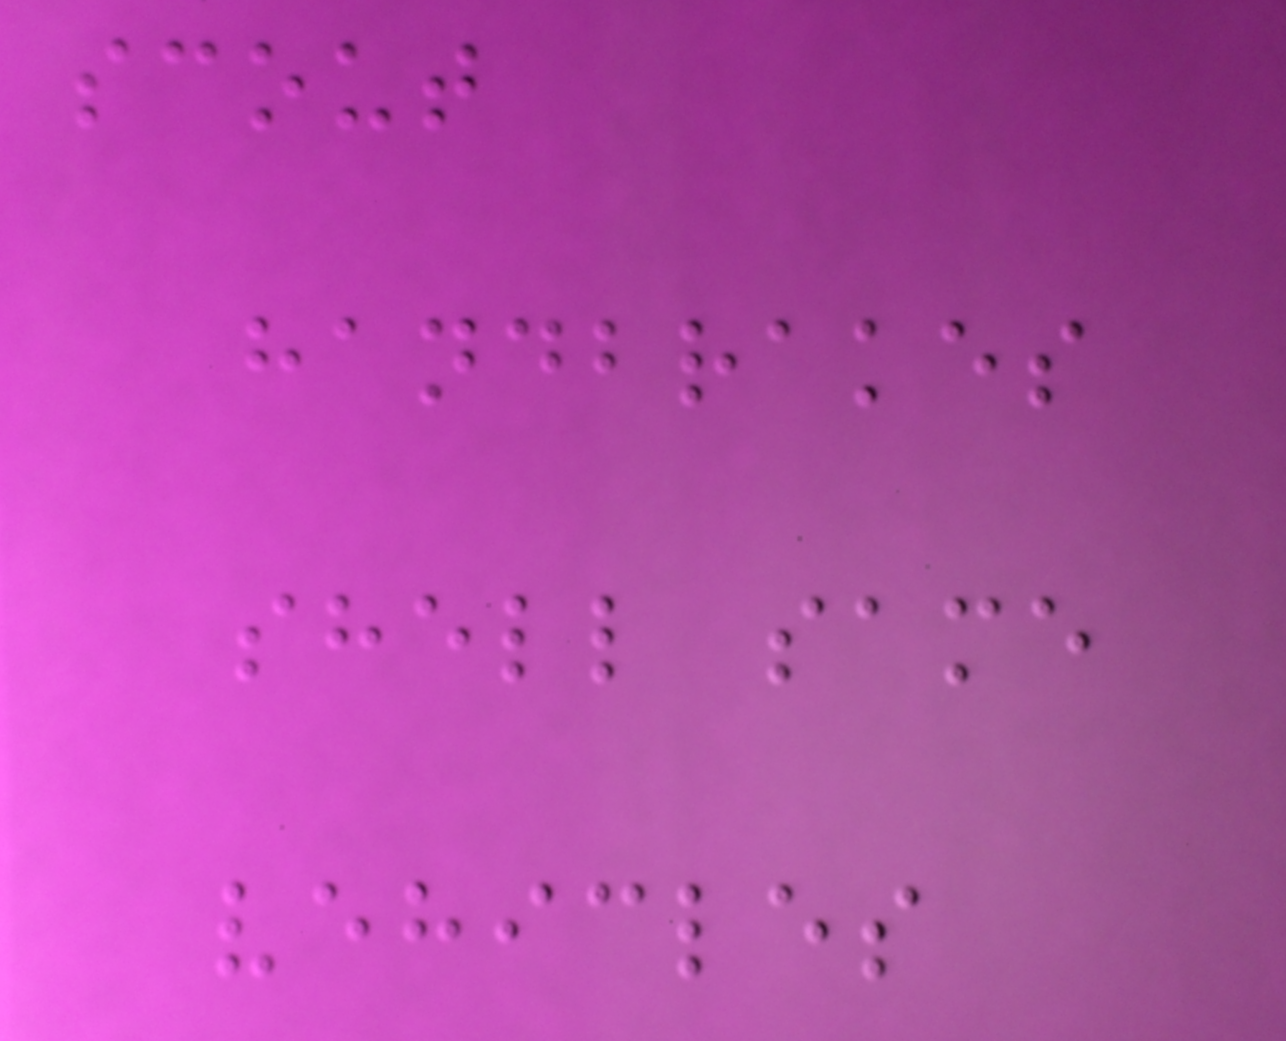scout
handbrakes
shell same
vehicles
